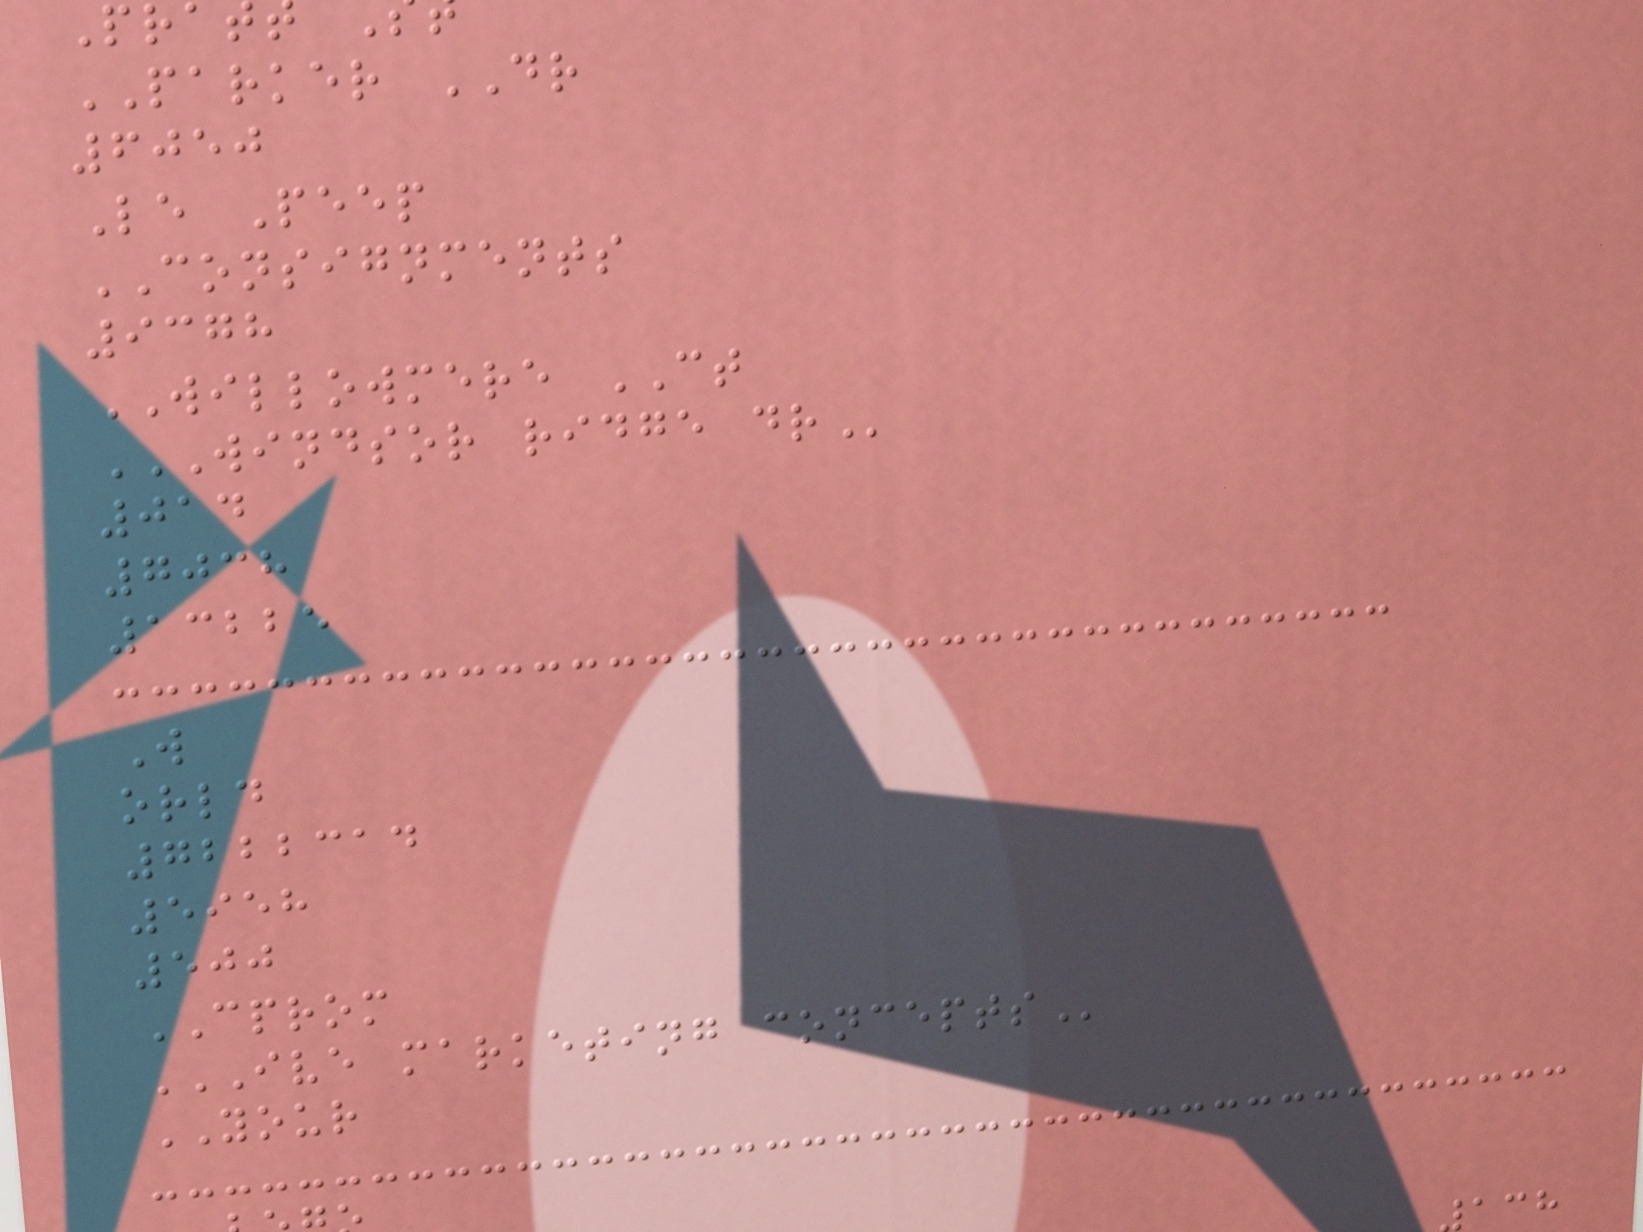Pra
PARKER DR
6050
Le Peep
CONSIGNMENTS
9378
WILLOWMERE CT
WINDSOR RIDGE DR
014
7038
13225
W
orld
7222314
5958
500
CPROM
IVE MARKETING CONCEPTS
YOUR
